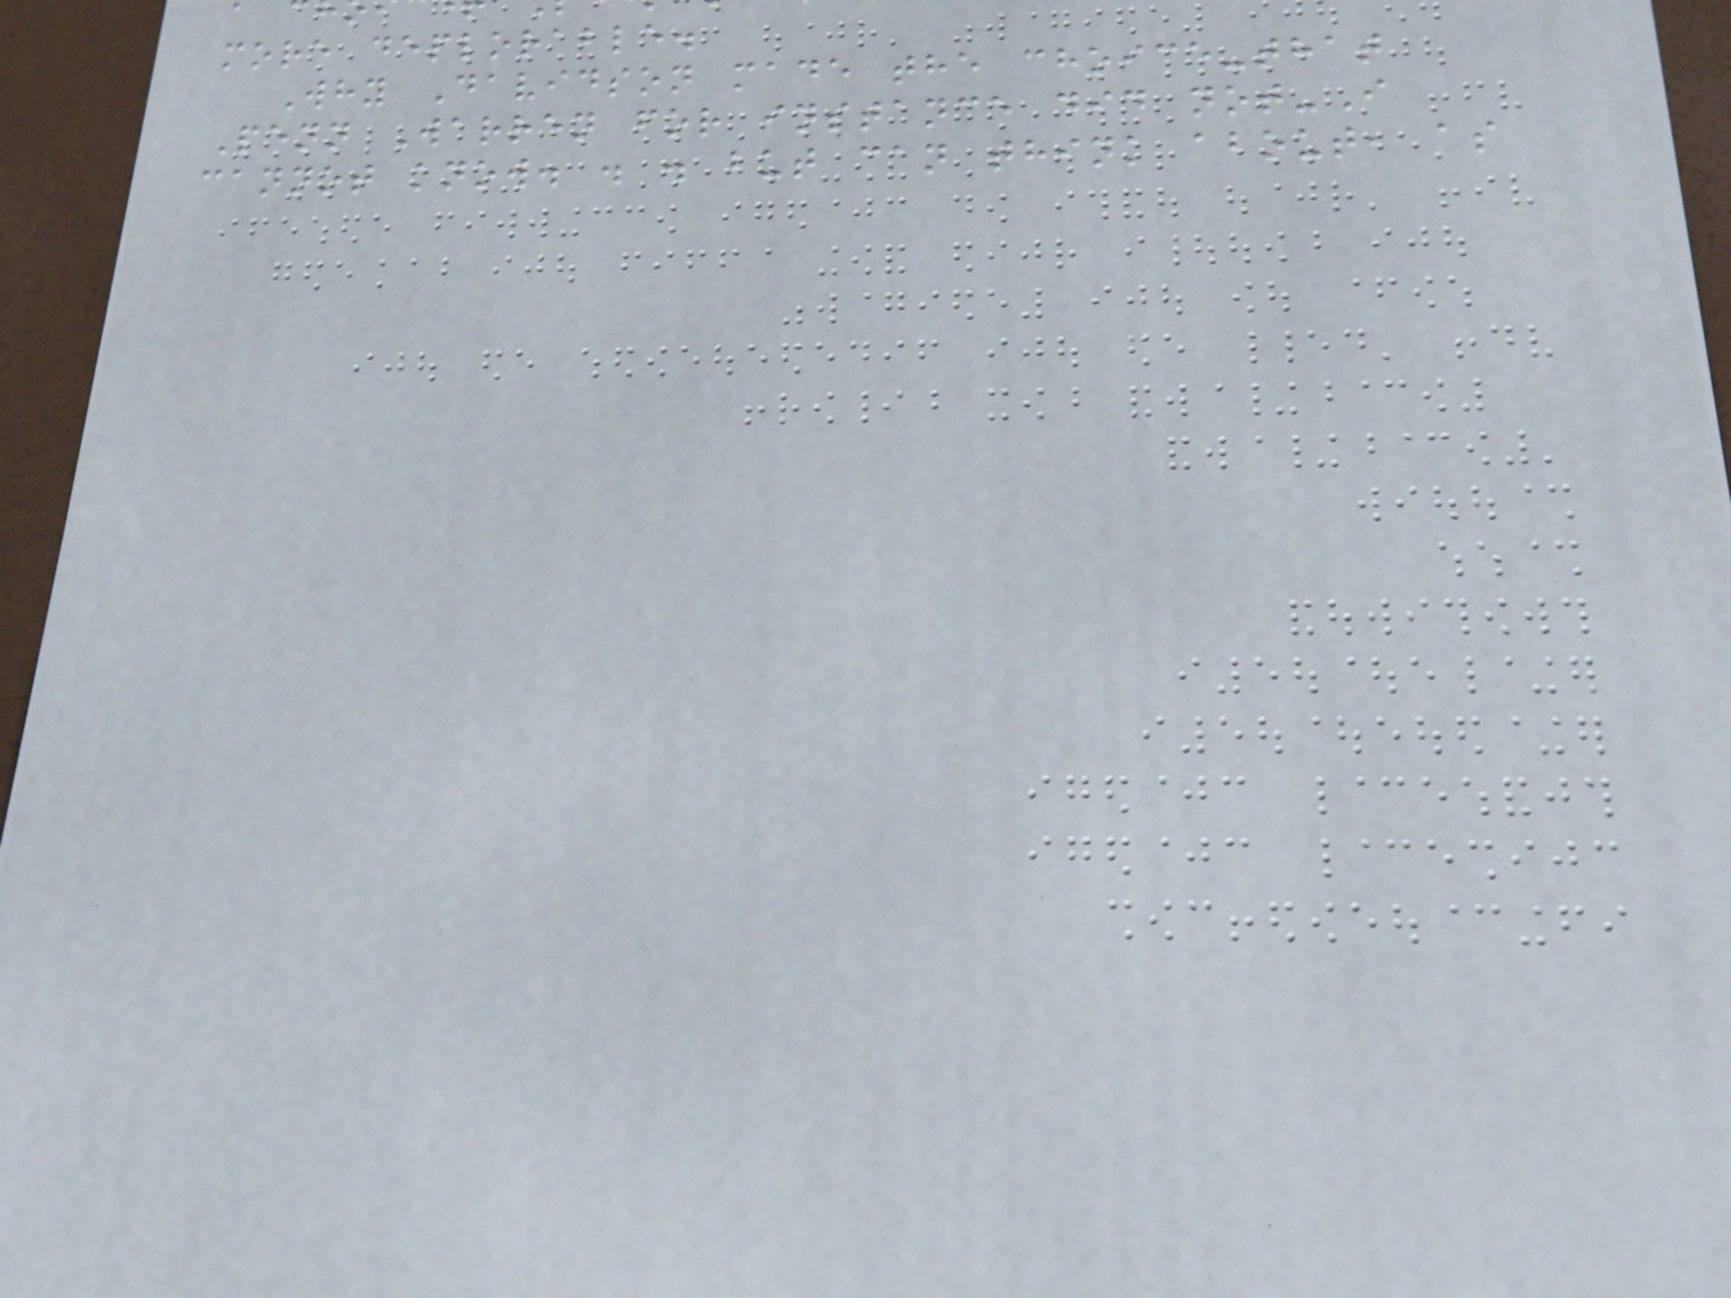more deplorable.
Why Davidson made the choice-that
Penn Warren for instance did not-I
cannot know. . . but can think about, as
